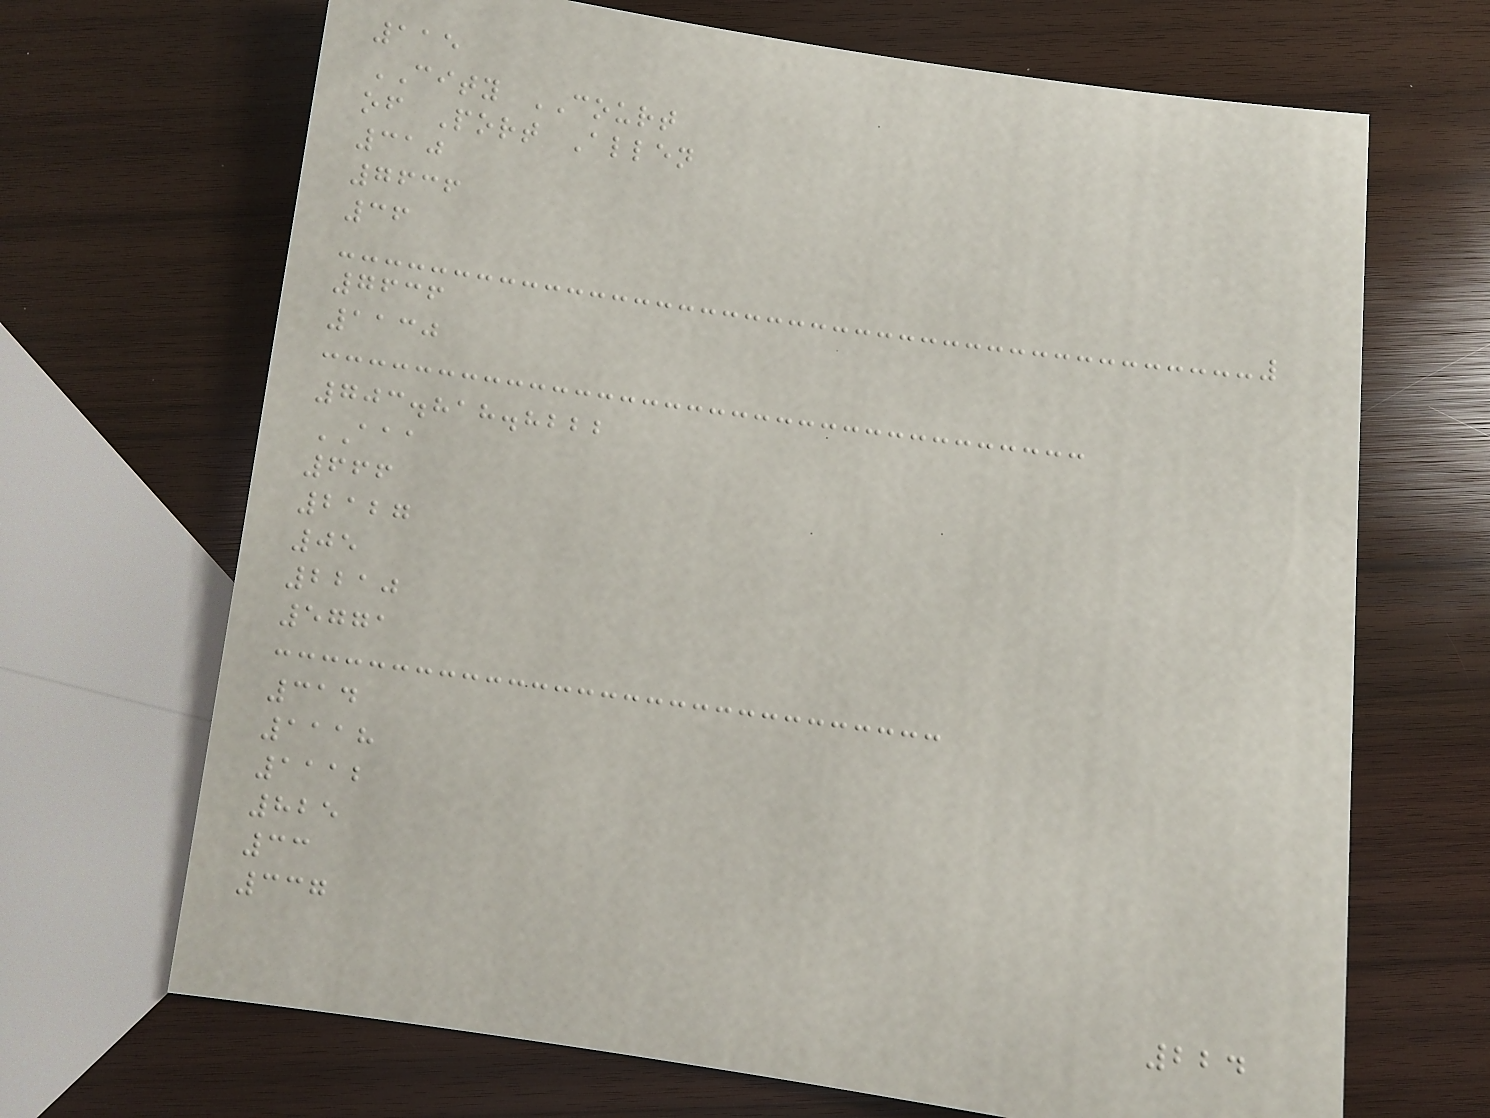115
CITY COURT
of Port Allen
310
7636
36
7636
1130
703.818.8222
AAA
666
2127
05
2210
5771
314
1118
1112
825
33
337
224
